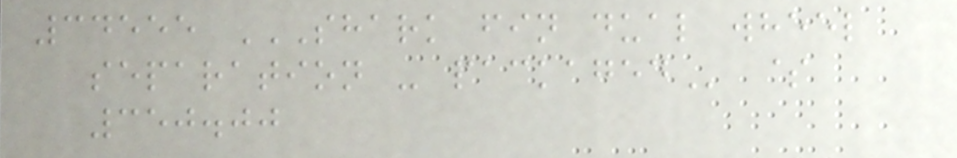34555 SHARK FIN DUAL WHEEL
SEPARATION - PACKAGED $
350.00
